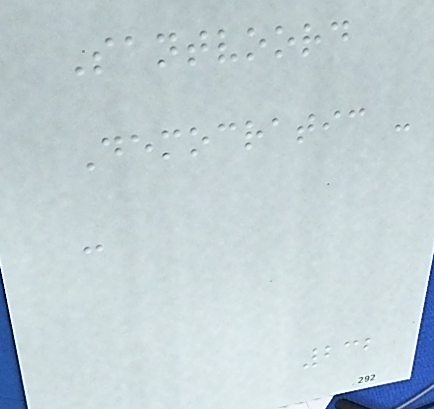Santvoord
Democratic -
-
232
